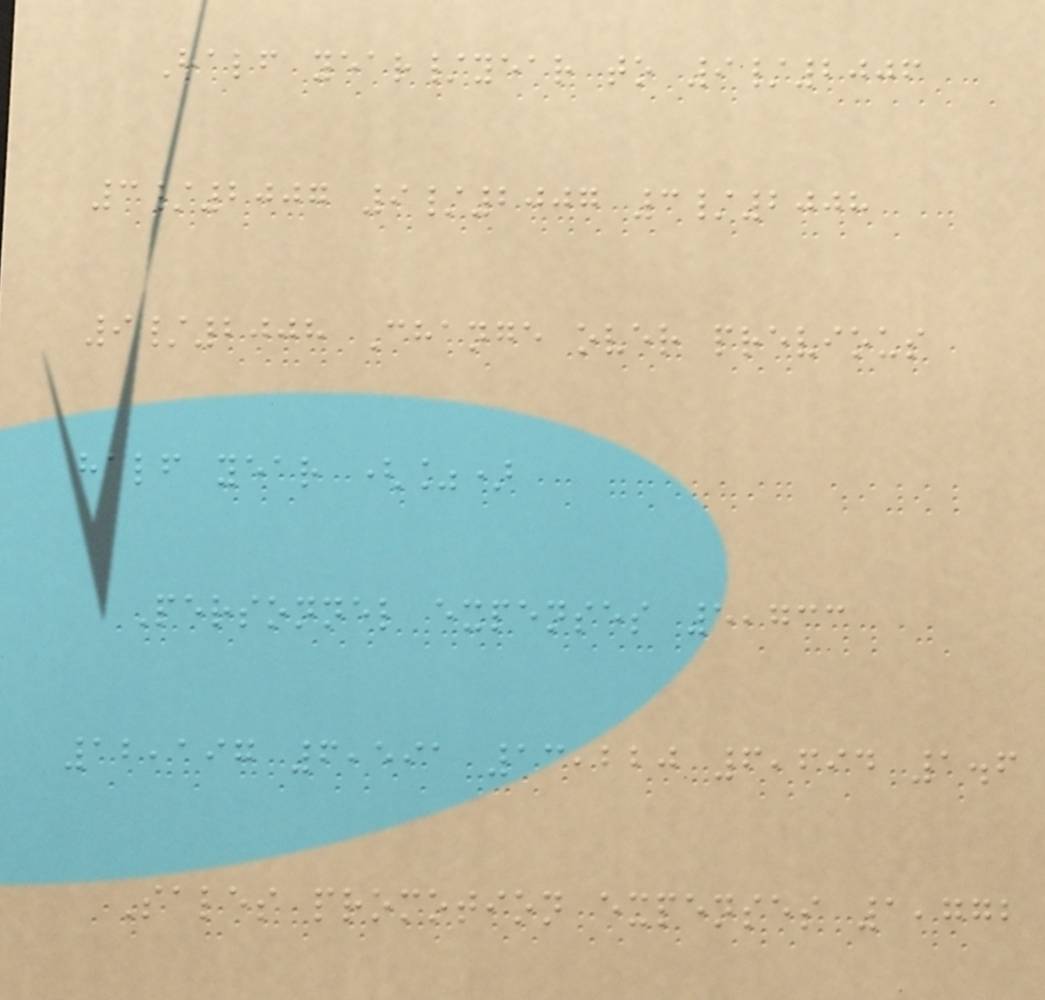Half year/year to 9/2006
3/2007 9/2007 3/2008
9/2008 Change over previous
half year (%)
Personnel expenses 5,733
12,197 6,591 13,220 6,694 1.6
Sales promotion expenses 1,772
